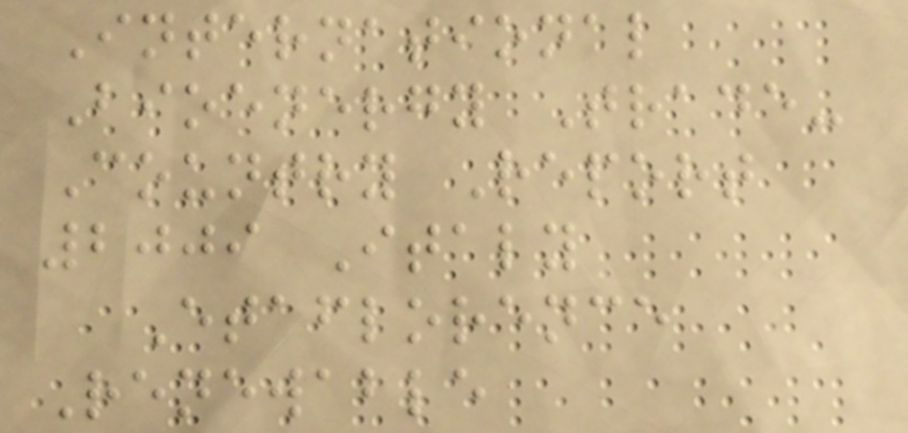International
Bioenergy Trade-
Country Report
2009 Italy
Etaflorence
Renewable
